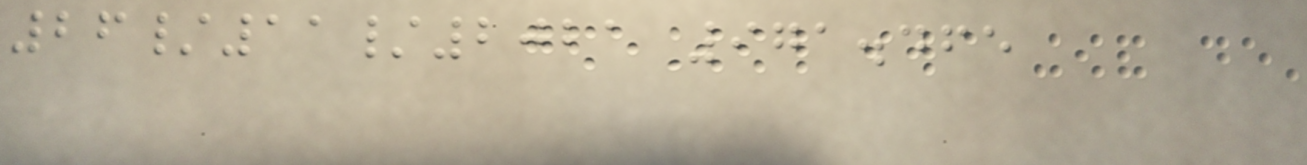26/11/2021 971.465
